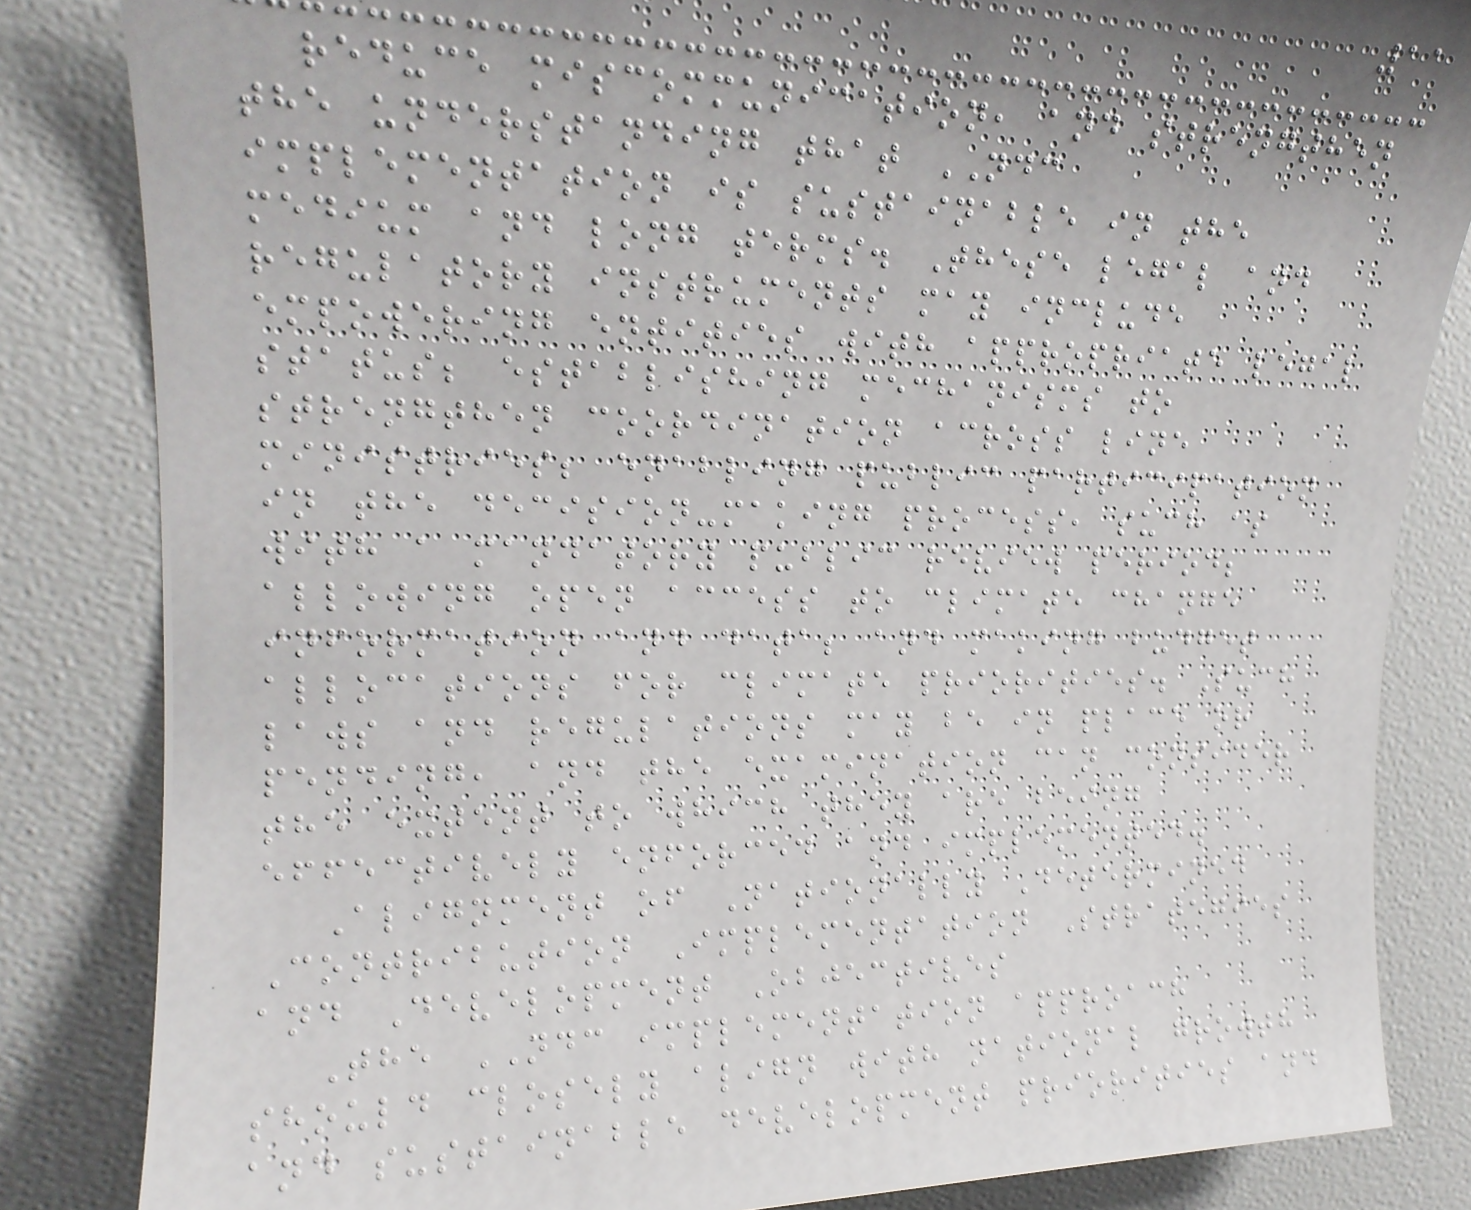11
reduce miscommunication, and strengthen
the understanding that NDC
implementation is sustainable in the
medium and long terms. These legal and
regulatory instruments may include
empowering entities with appropriate legal
status; establishing mechanisms to
strengthen coordination across line
ministries; enabling public participation
in the decision-making process, such as
with a mandatory public review period;
allowing open access to climate change
information and data; and making budget
allocations for climate priorities. Such
laws and regulations may be in place or
pending, and the examination can consider
the extent to which they are being
effectively enforced and implemented.
Alignment of Nationally Determined
Contribution Implementation Strategies
and Development Objectives
The NDC implementation approach
should closely align with national growth
and sustainable development priorities and
